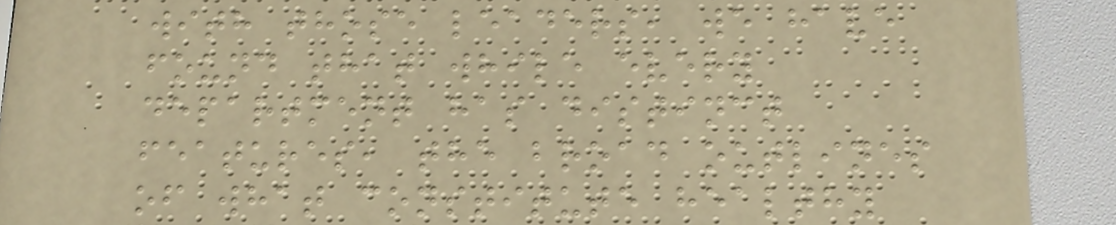with those leaders, we have
found that while every
department has distinct
features, the broad outlines
of what constitute healthy
